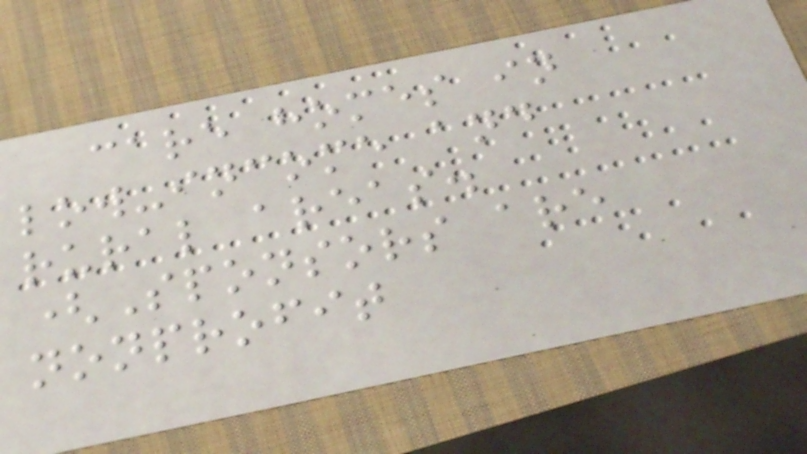care homes in
low-income and
rural areas.
(Sponsors are
nonprofit
